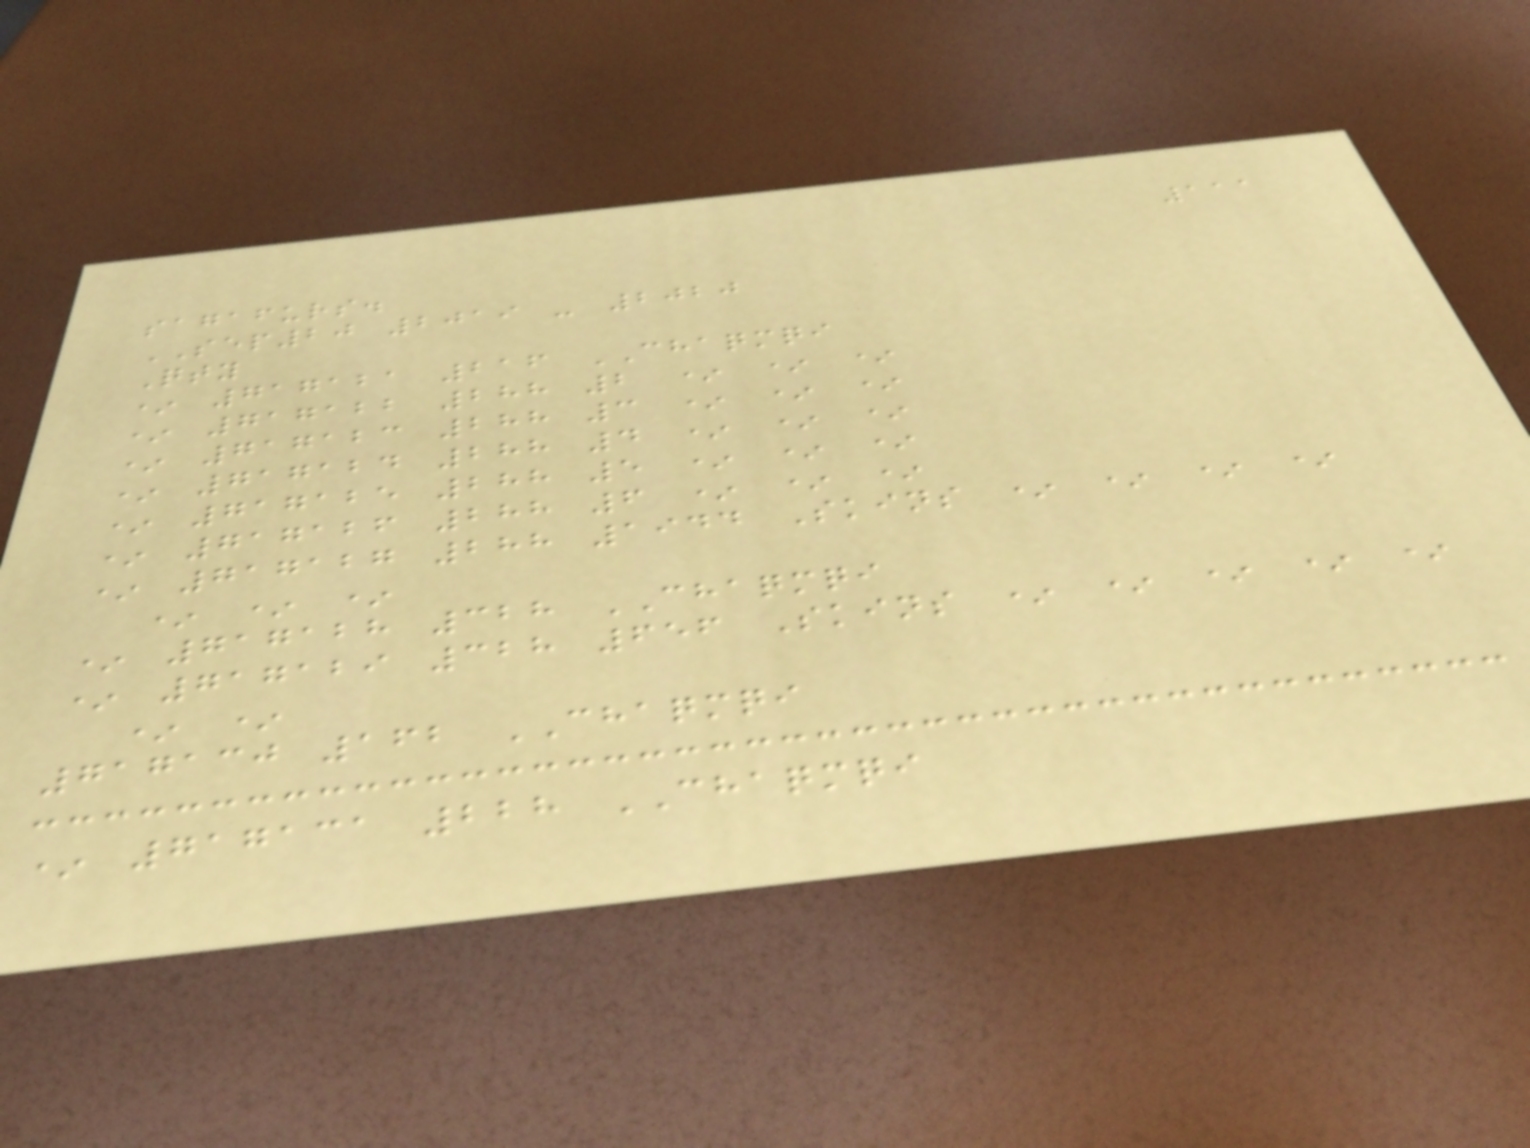111
sagafurs.
SEP20 2019 - 2020
Qty
* 717121 216 CHAQMQI
* 717122 288 2 * * *
* 717123 288 3 * * *
* 717124 288 4 * * *
* 717125 288 5 * * *
* 717126 288 6 * * *
* 717127 288 1944 Skins * * * *
* * *
* 717128 328 CHAQMQI
* 717129 328 656 Skins * * * * *
* *
717130 162 CHAQMQI
* 717131 228 CHAQMQI
